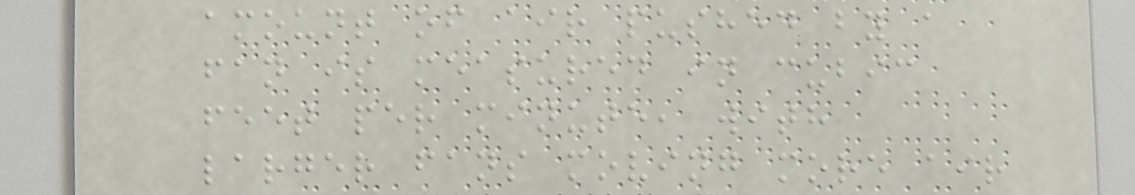amount of air pushed by a
fan is measured in cubic
feet per minute, with
larger fans moving more air
